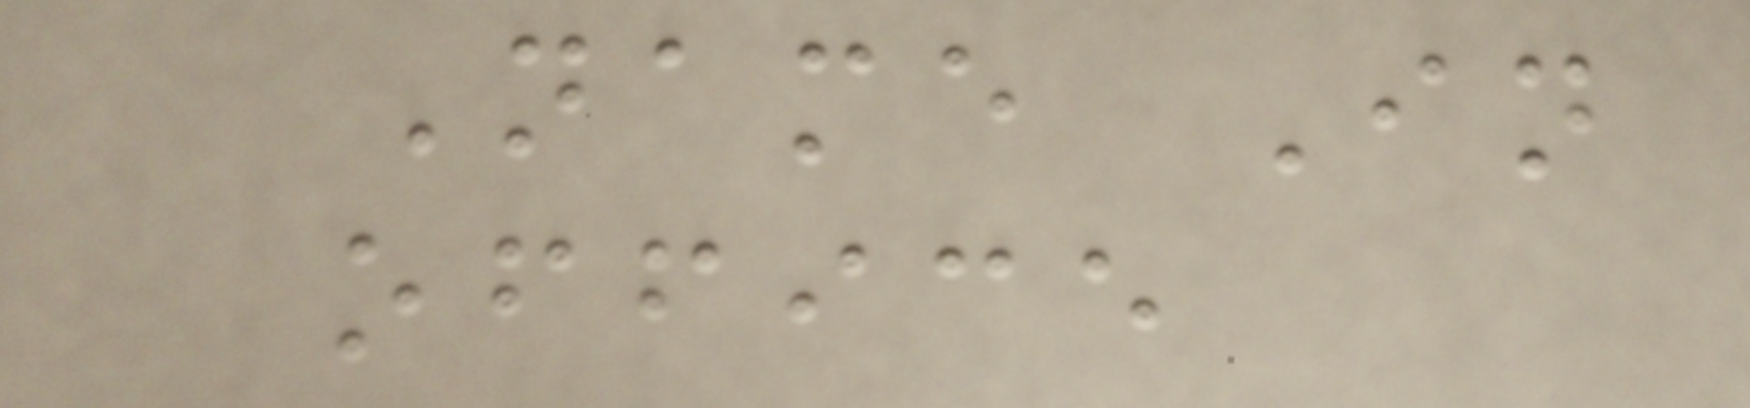Name In
office
